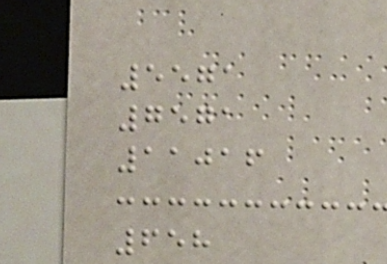5571
7571
11016
658
